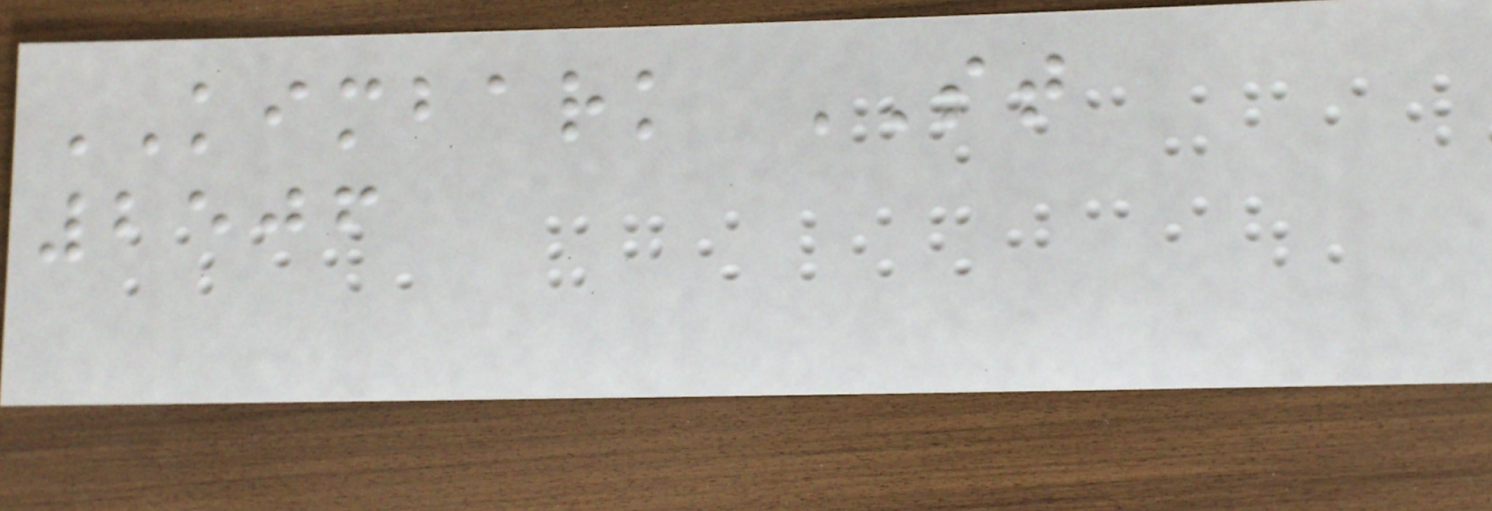KIMBARK ST
2506
